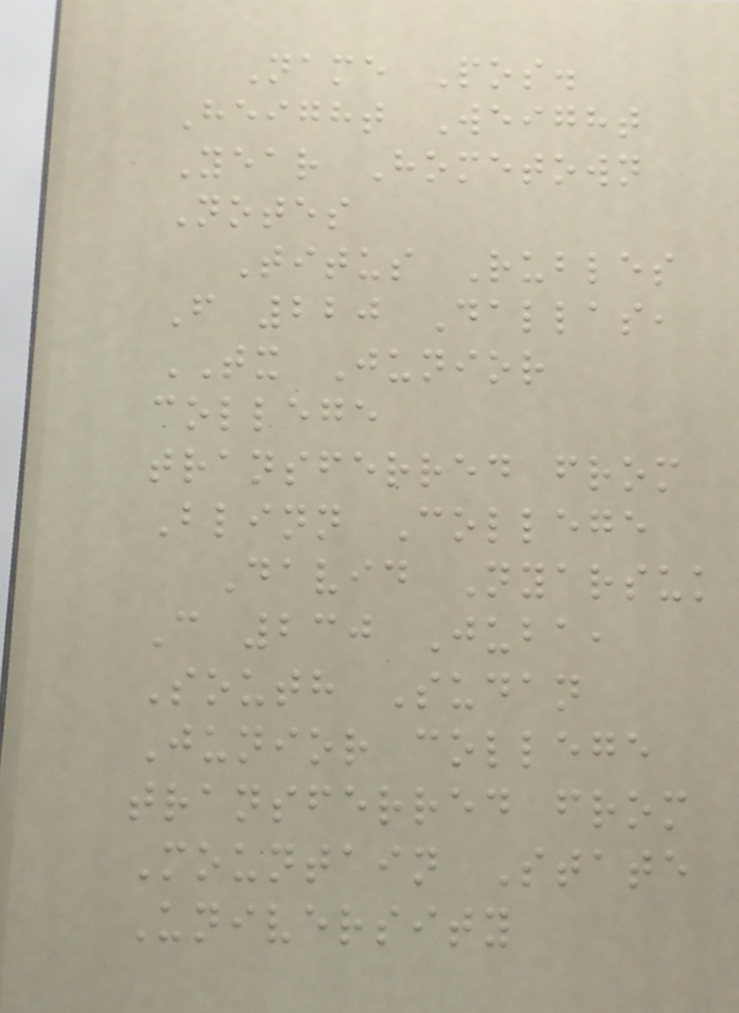Name Pos.
Height Weight
Year Hometown
Notes
Titus Rubles
F 220 Dallas,
TX Junior
college
transferred from
Blinn College
David Nyarsuk
C 230 Juba,
South Sudan
Junior college
transferred from
Mountain State
University
